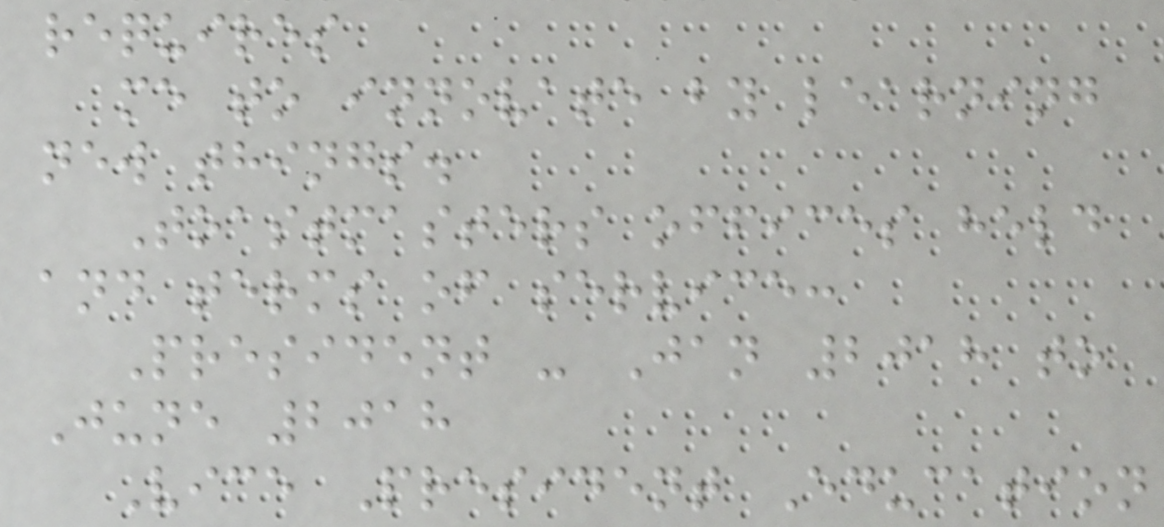requires
me to innovate by learning
new things.
Toastmasters offices held
and terms of service:
President - Jan 2018 to
June 2018
Vice President Education
